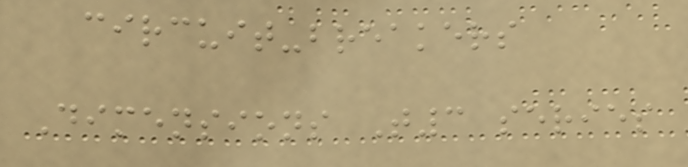circuit-breakers
Dimensions T3 series
